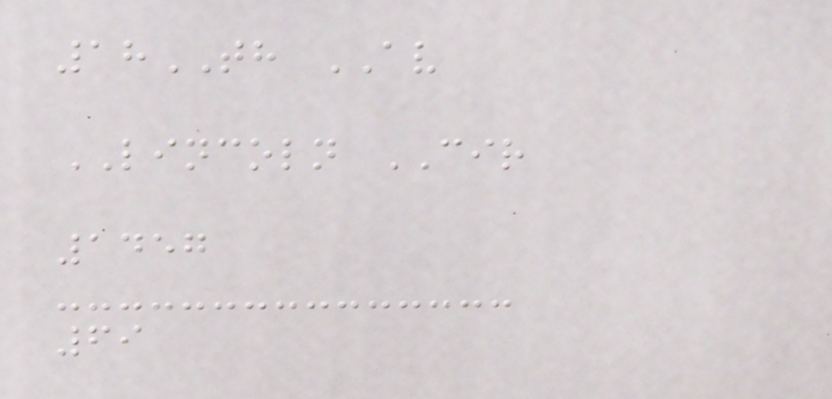18TH AV
LINCOLN CIR
1457
69
